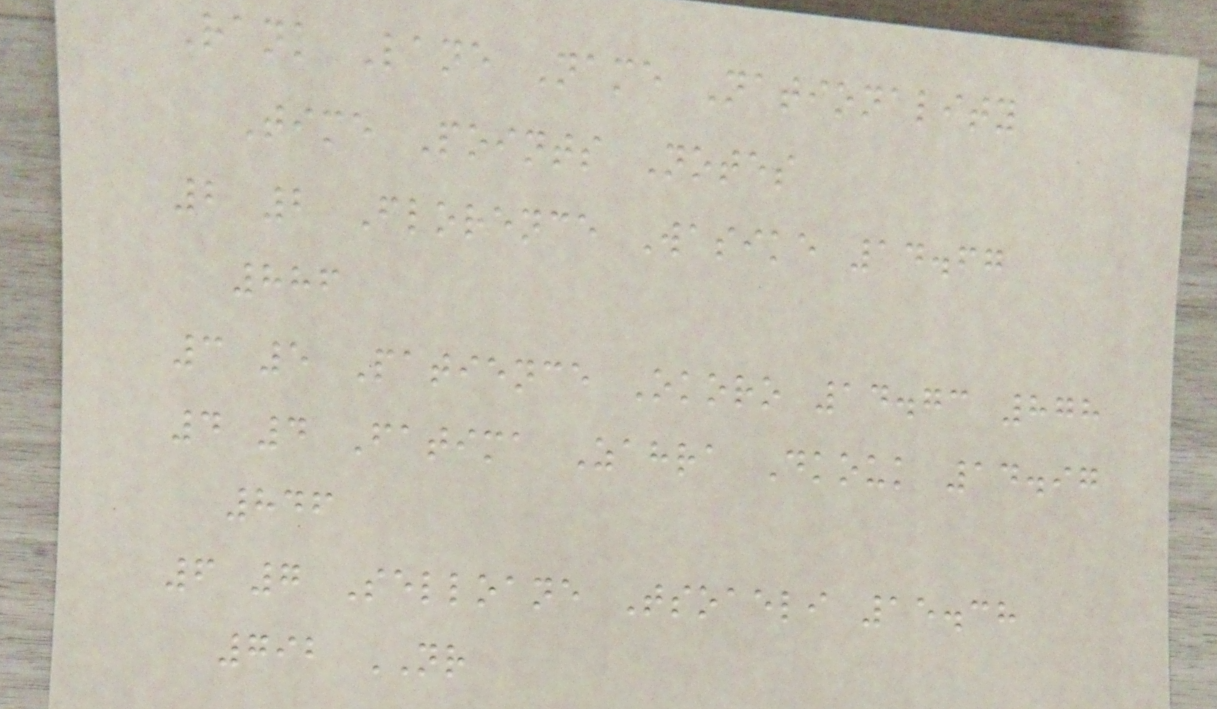Rank Lane Name Nationality
Time Points Notes
2 2 Florence Wasike 14.67
886
3 5 Patience Okoro 14.73 878
4 4 Fatima Zahra Dkouk 14.97
846
6 7 Selloane Tsoaeli 15.38
792 NR
